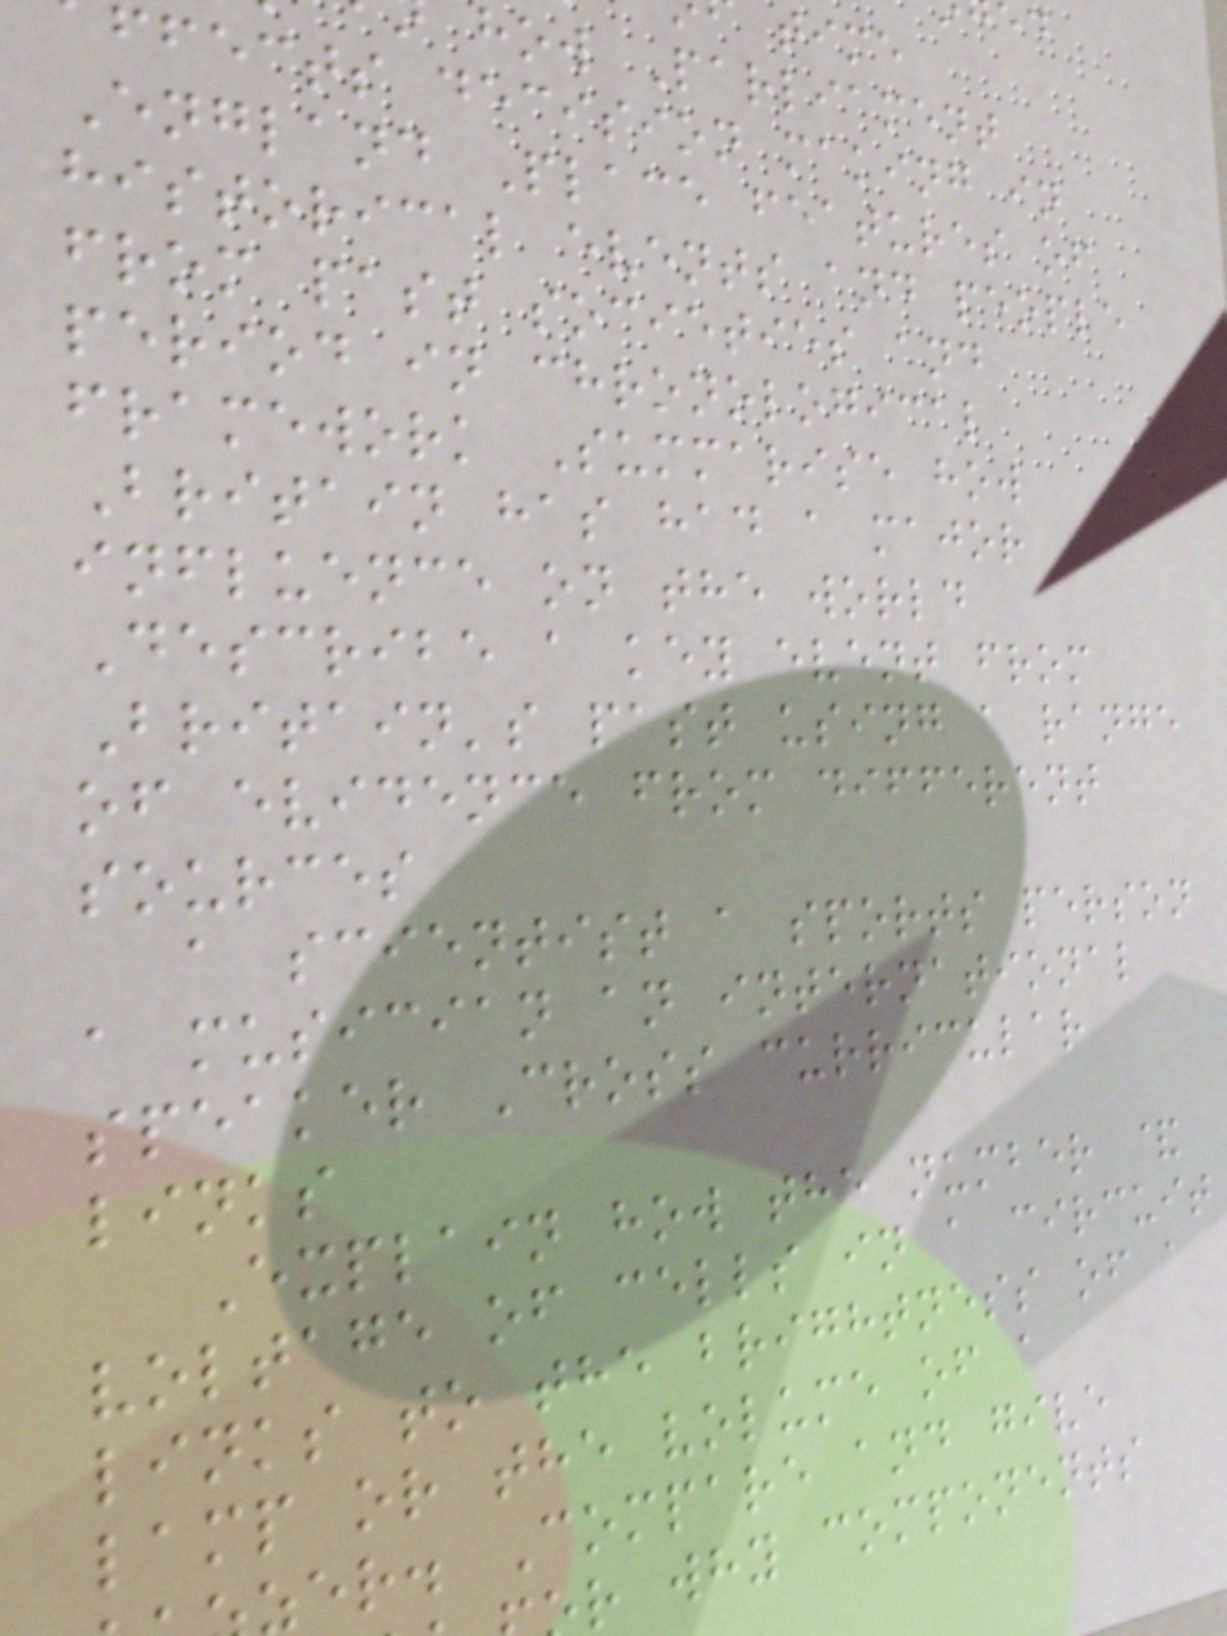how Parliament
ffects decision making in
England Place features of
historical events and people
from past societies and
period in chronological
framework Summarise how
Britain has had a major
influence on the world
Describe a key event from
Britain's past using a range
of evidence from different
sources
a scientist a sports person
a musician an international
speaker Cross curricular
links
Explain how the number &
voltage of cells in a circuit
links to the brightness of a
lamp or the volume of a
er. Compare and give
r why components
